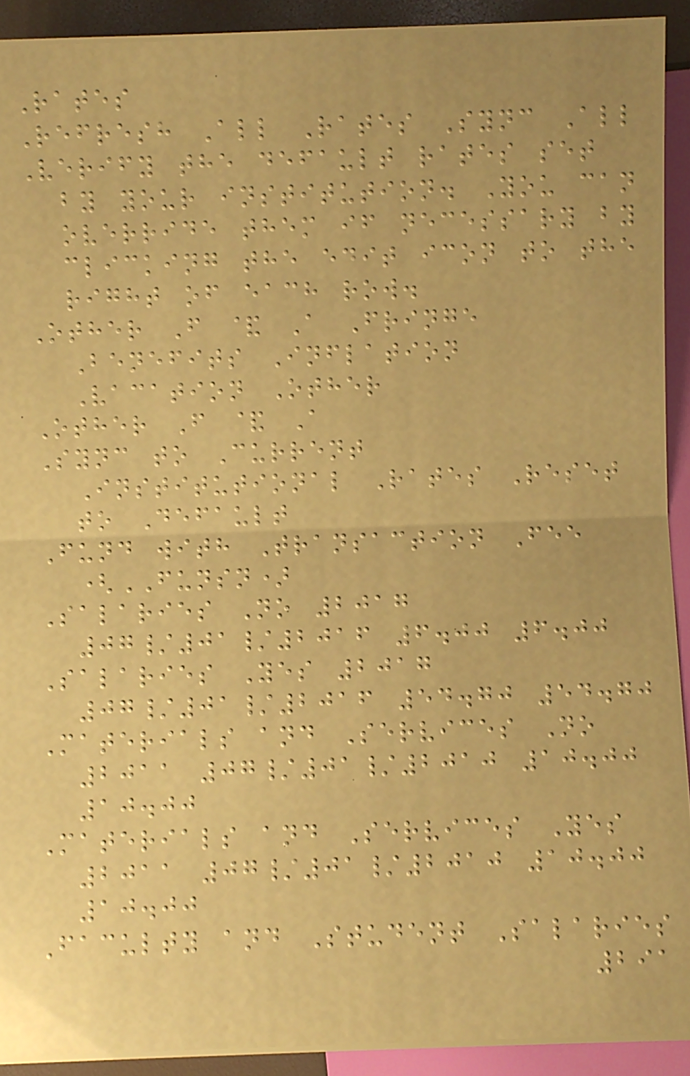Rates
Refresh All Rates Sync All
Verify the default rates set
by your institution. You can
override them if necessary by
clicking the edit icon to the
right of each row.
Other F & A Fringe
Benefits Inflation
Vacation Other
Other F & A
Sync to Current
Institutional Rates Reset
to Default
Fund with Transaction Fee
(FUNSN)
Salaries No 2017
07/01/2016 6.00 6.00
Salaries Yes 2017
07/01/2016 54.70 54.70
Materials and Services No
2011 07/01/2010 10.00
10.00
Materials and Services Yes
2011 07/01/2010 10.00
10.00
Faculty and Student Salaries
291
